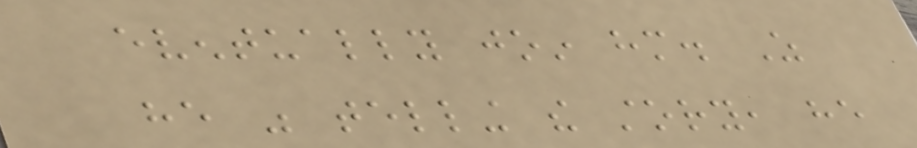eventually join him. As
he was telling the story, he
